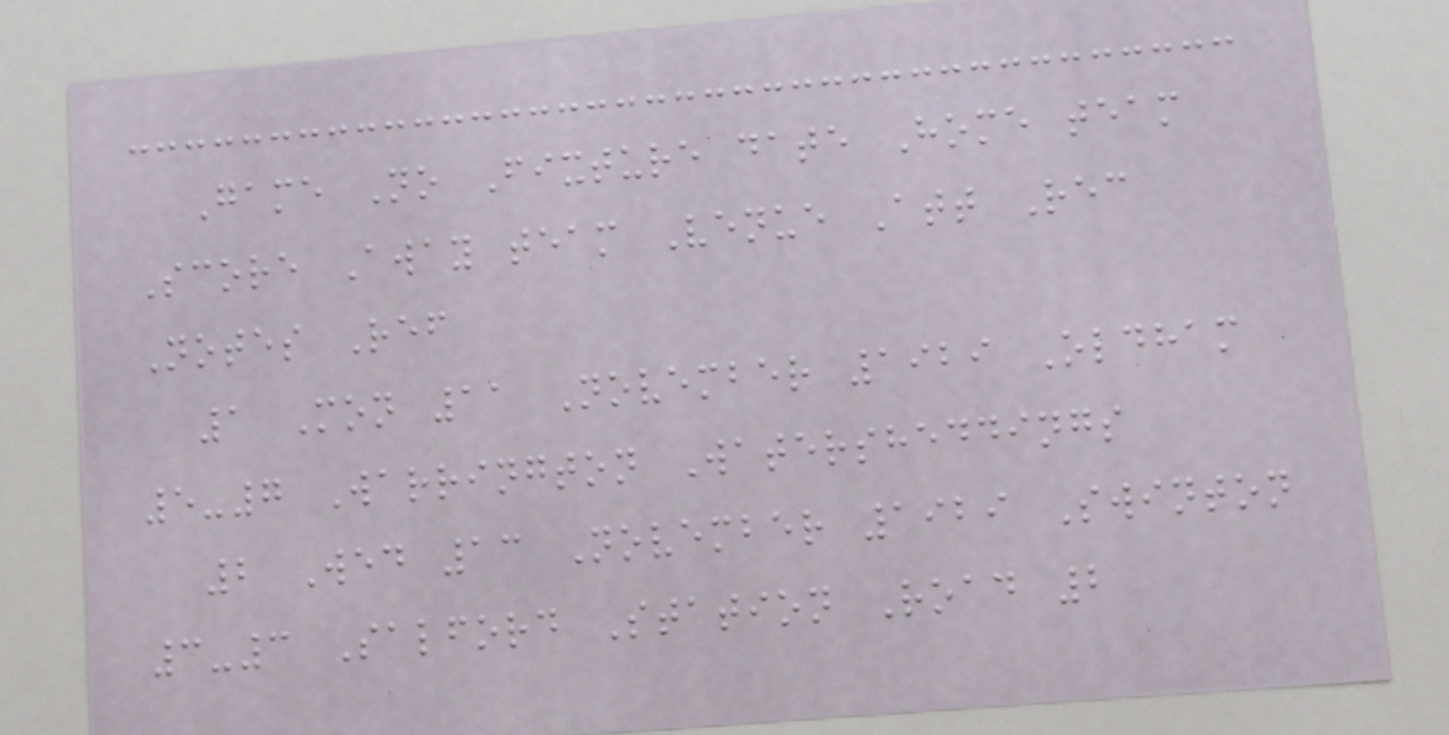Game No Fixture date Home team
Score Away team Venue Att Rec
Notes Ref
1 Mon 11 November 1929 Oldham
5-7 Warrington Watersheddings
2 Wed 13 November 1929 Swinton
3-3 Salford Station Road 2
